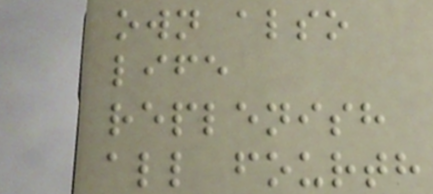own also
life
replenish
all fourth
